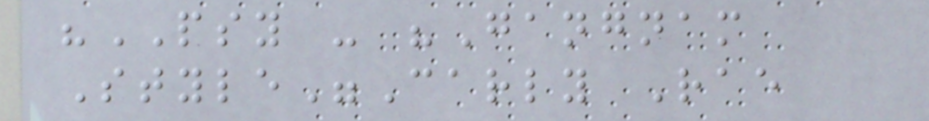"PSY - "Gangnam
Style"Carly Rae
